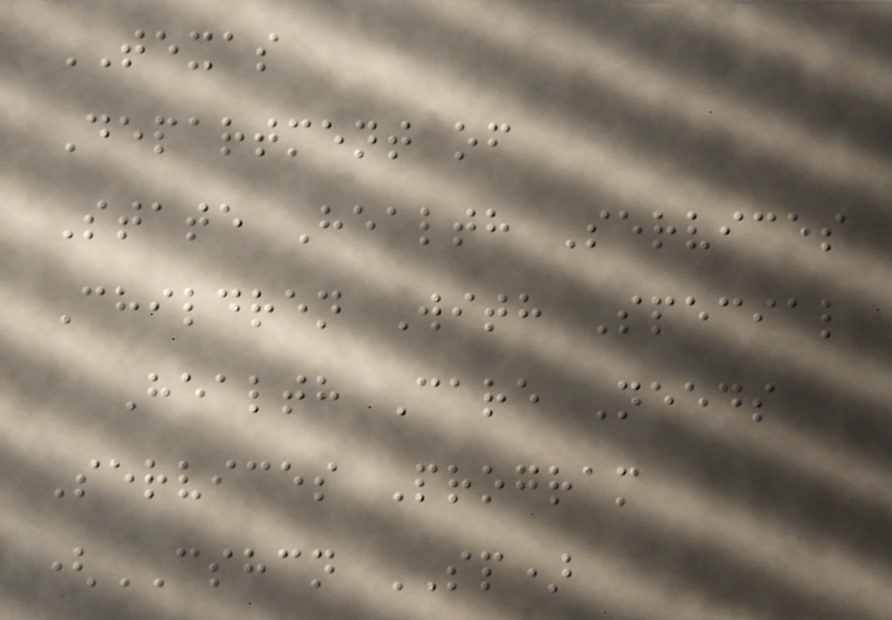TEXAS
Department of
State Health Services
Children With Special
Health Care Needs
Services Program
(CSHCN SP)
